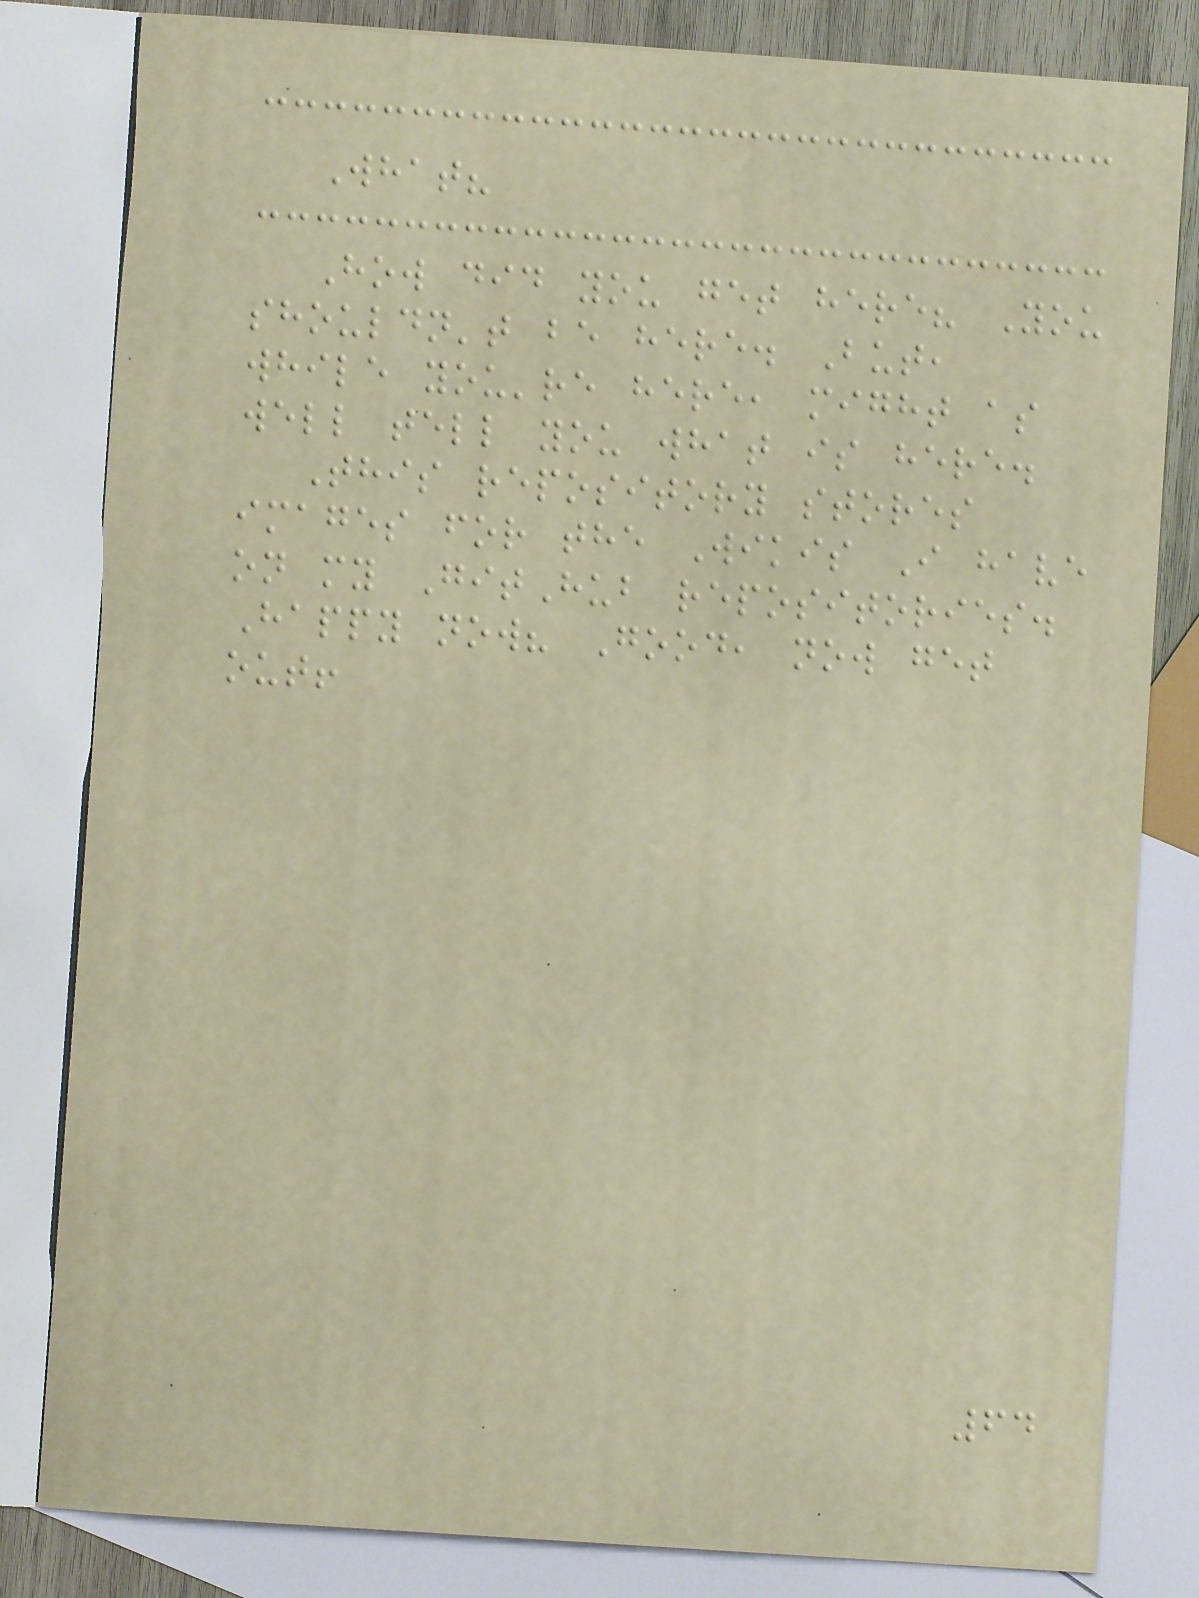What?
How did you get here? You
shouldn't be here. But,
while you're here, might as
well tell you what is here.
This repository stores
images for the Wikis I have
on my GitHub repositories.
Happy now? Good, now get
out!
64
